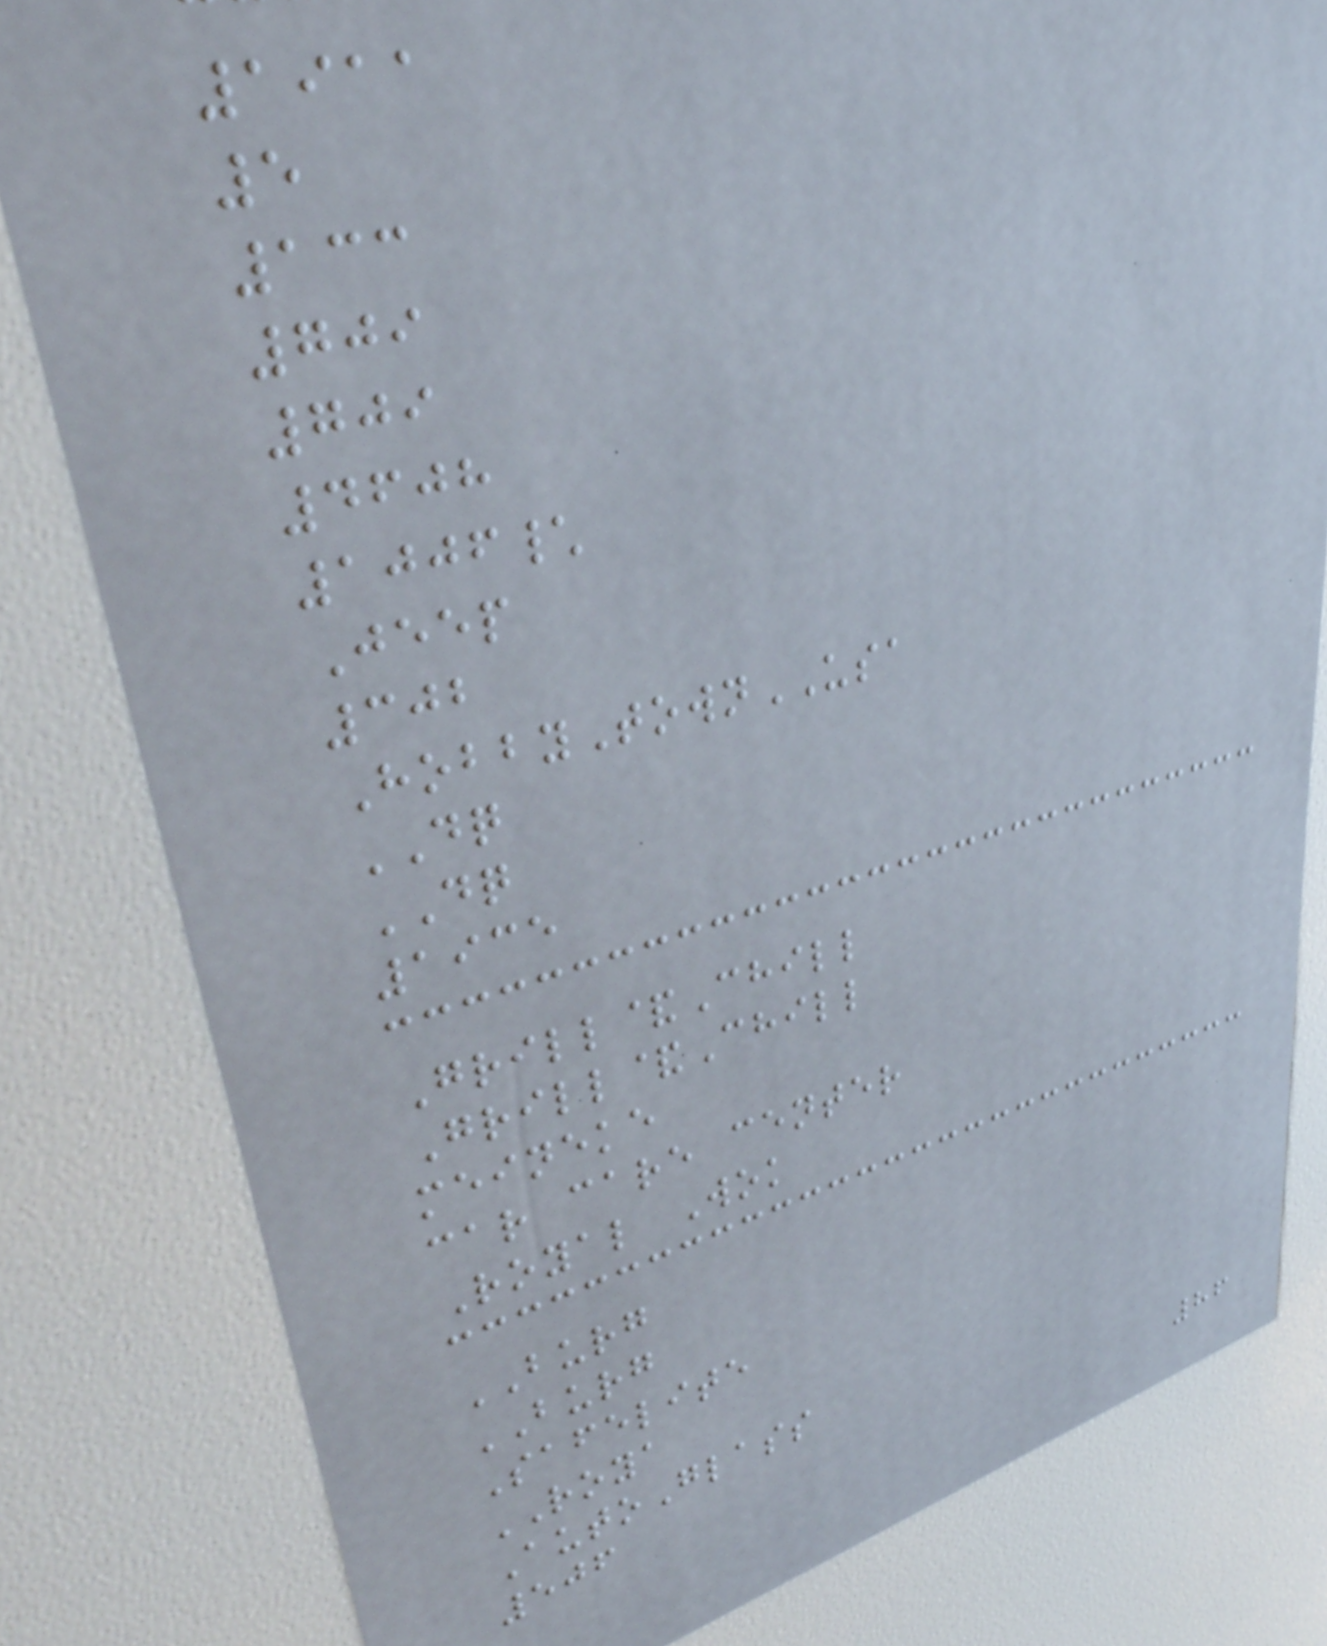1911
5
133
709
709
4608
1006\
Jeep
302
HobbyTownUSA
DQ
DQ
1935
Grill&Chill
Grill&Chill
meineke
car care center
Royal Wok
BURG
BURG
Safelite
ROYA
AutoGlass
506
86
